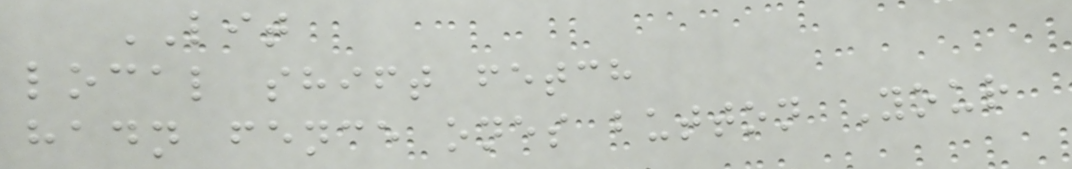LIT
local shift fetch
hadn fence ones button Your
